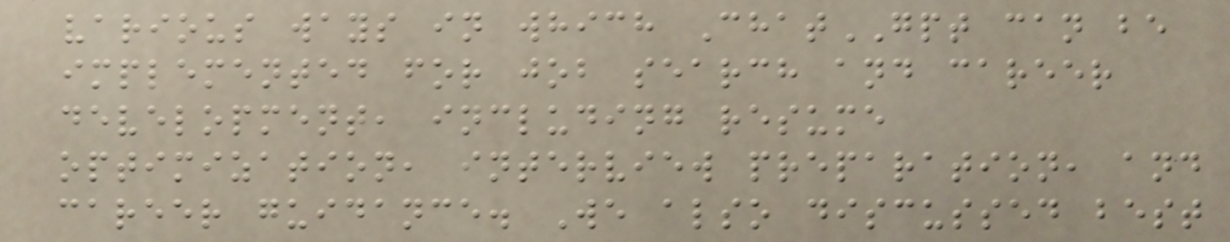various ways in which ChatGPT can be
implemented for job search and career
development, including resume
optimization, interview preparation, and
career guidance. We also discussed best
